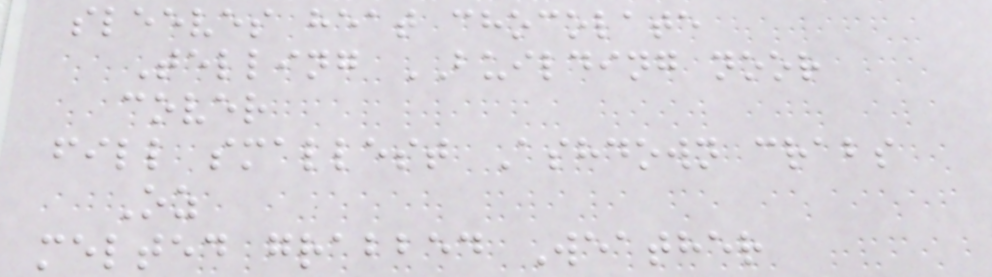sleeves heat chocolate
Telling BUILDING noor
cover
fill smallest Ashdown crabs
Oz
melted grabbed Weather
